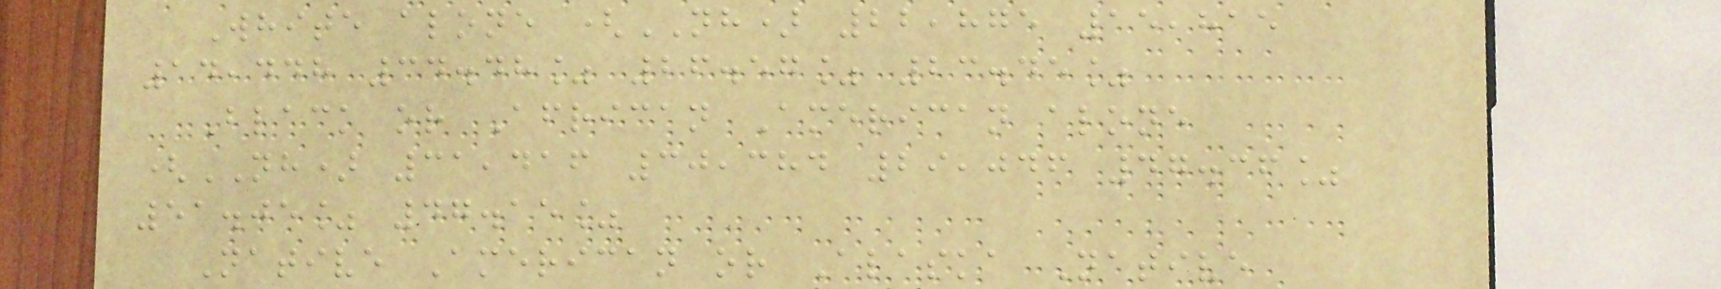White alone (NH) 22,875 15,815
14,448 34.48% 26.57% 23.45%
Black or African American alone
(NH) 31,416 30,384 29,046 47.36%
51.05% 47.15%
Native American or Alaska Native
